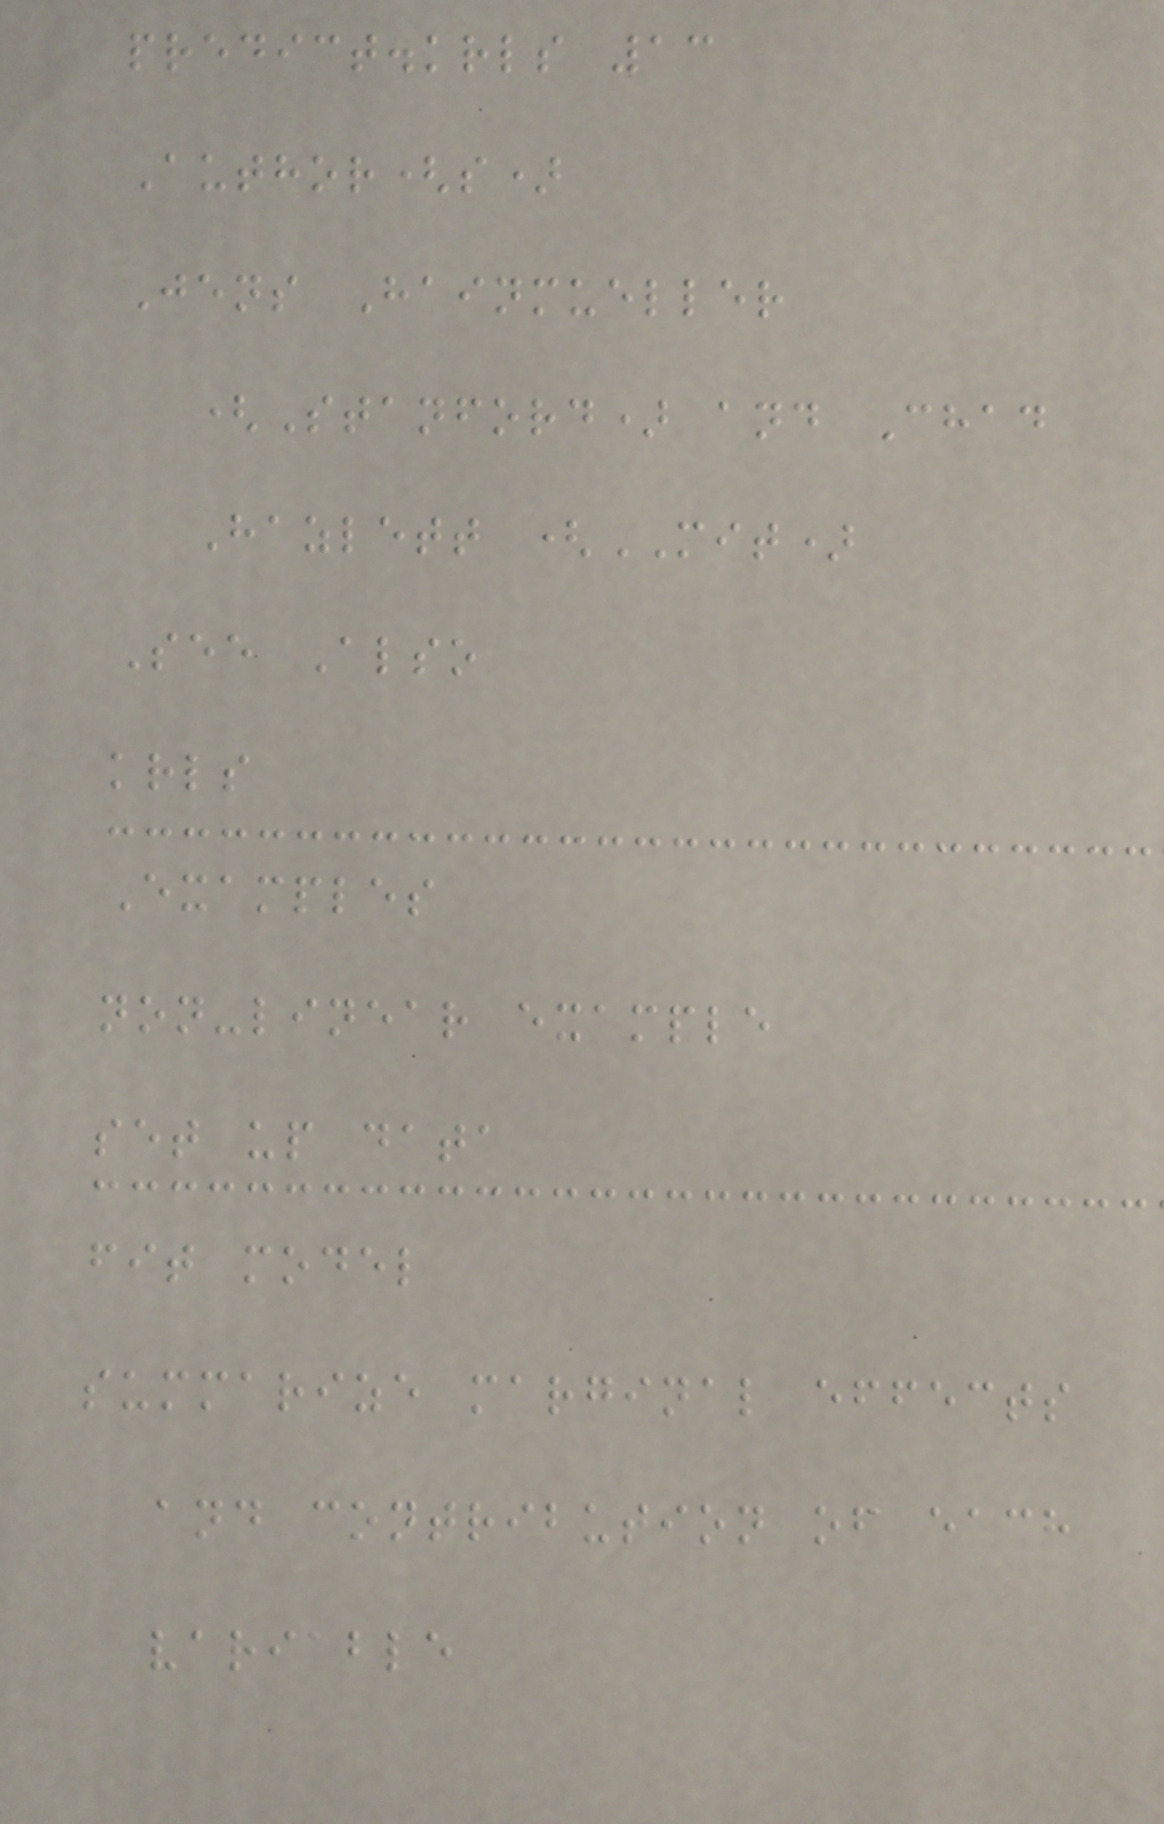predict.krls 13
Author(s)
Jens Hainmueller
(Stanford) and Chad
Hazlett (MIT)
See Also
krls
Examples
non-linear example
set up data
fit model
summarize marginal effects
and contribution of each
variable
